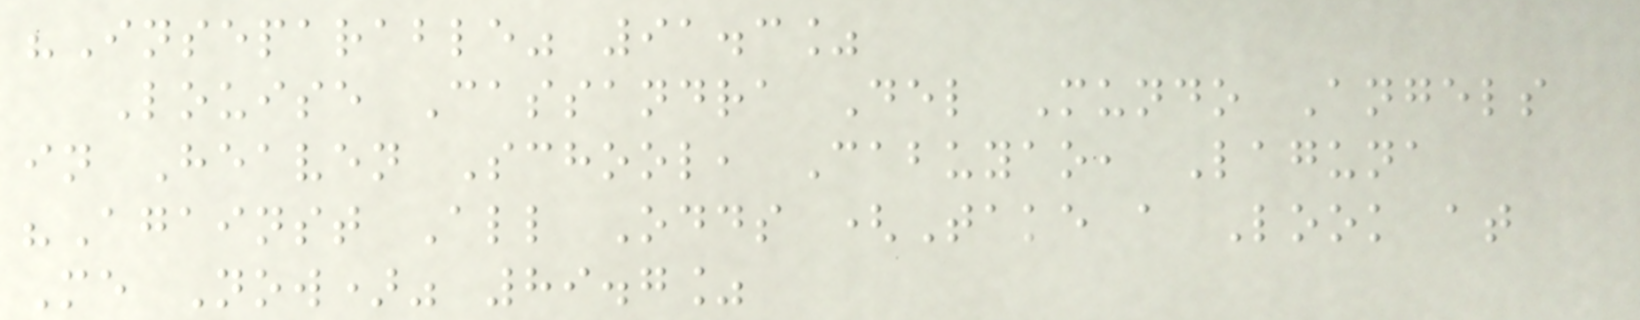"Inseparable" 91.3%
Louise Cassandra Del Mundo Angels
in Heaven School, Cabuyao, Laguna
"Against All Odds (Take a Look at
Me Now)" 89.7%
